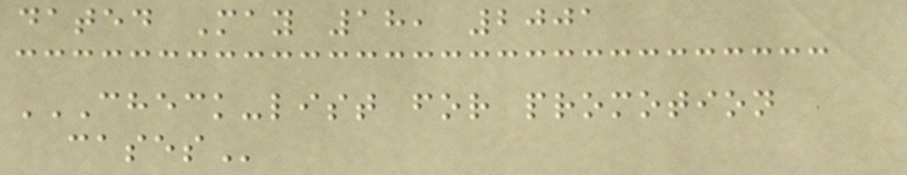dated May 18, 2001
CHECK-LIST FOR PROMOTION
CASES
